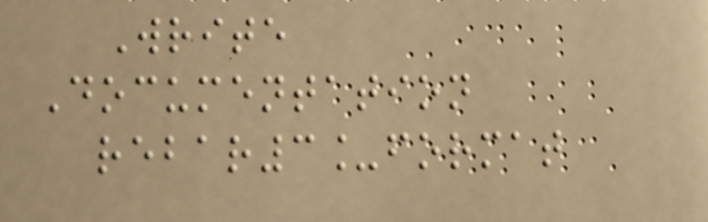Write
Documentation
rebar3_format
